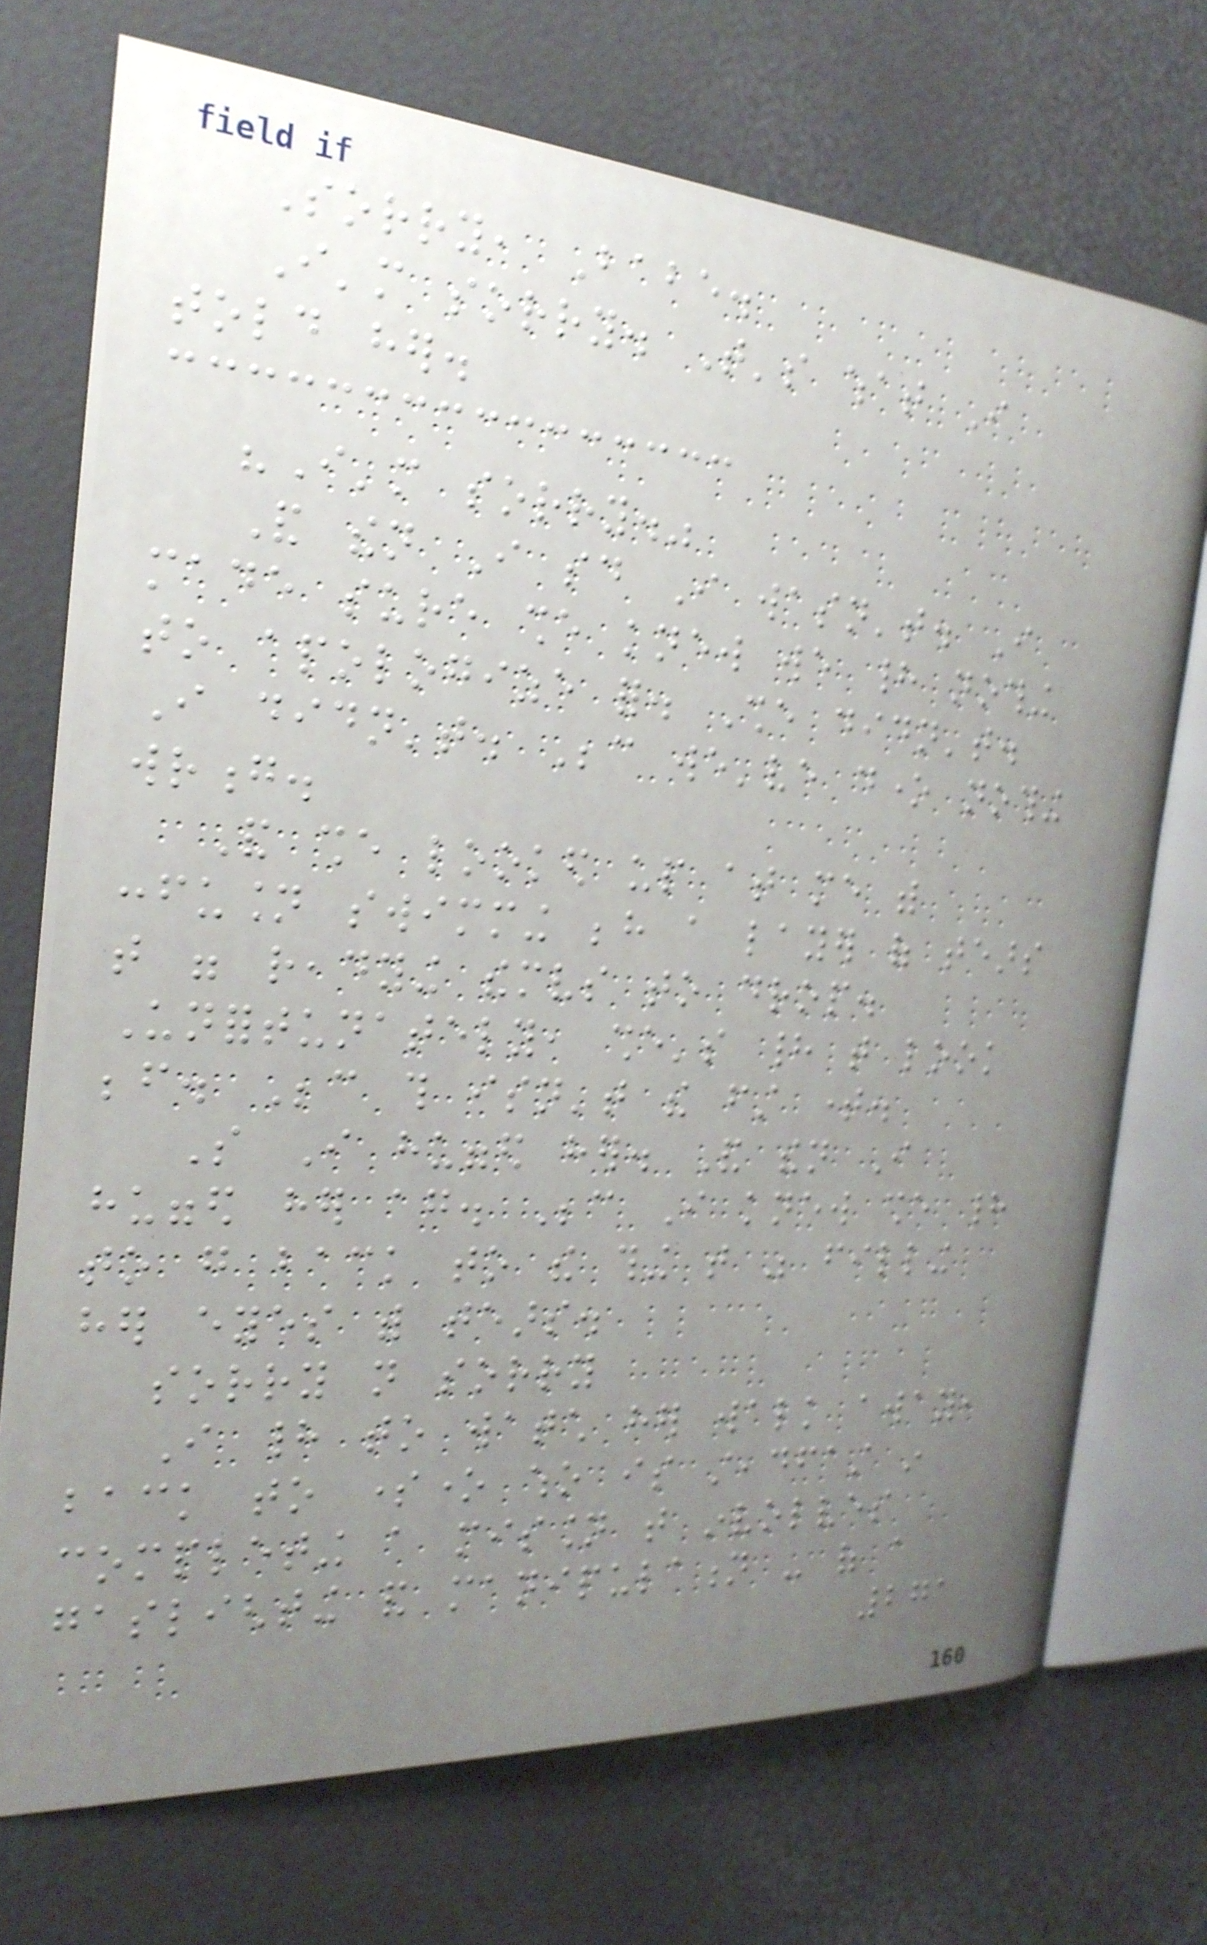Sorry, Babe.
I'm sorry. That's what I
told her.
"I'm sorry."
And then I said I wasn't. I
made sure she knew we had nothing
to apologize for. She didn't.
I didn't. Because we've done nothing
wrong.
And she looked up at me with
confusion swimming behind a layer of tears
that were readying themselves to drop.
Unfortunately, she's had that look
before. Because this isn't the first time.
So I hugged her. And then I
hugged her again. Because I knew she had
to go back to the thing that was filling
her eyes with tears.
sorry not sorry
I had to watch her walk away,
back to someone who is steadfast in
completing a mission that involves
gaslighting and manipulation - of a
271
